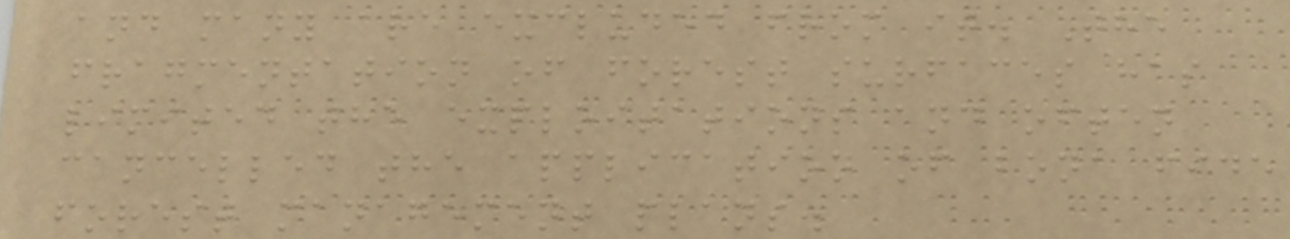and many are excluded from it. The
fragmentation of forest surfaces has
limited the exploitations and often
cancelled the application of bona fide
forest management plans.
